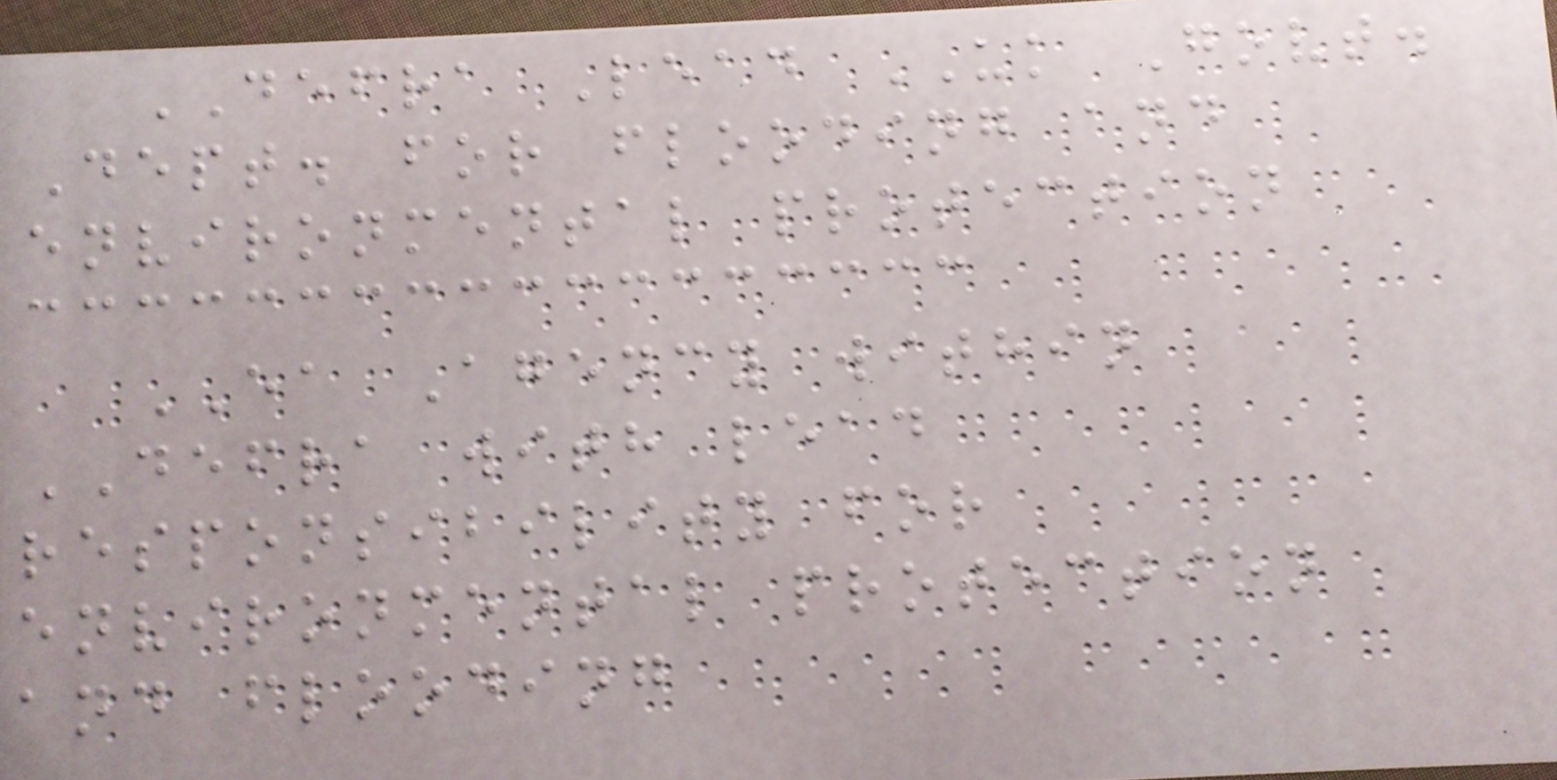DEFRA Lead UK Govt.
Dept. for flooding and
environmental protection
EA Agency within
DEFRA with lead
responsibility for
environmental protection
and flooding
